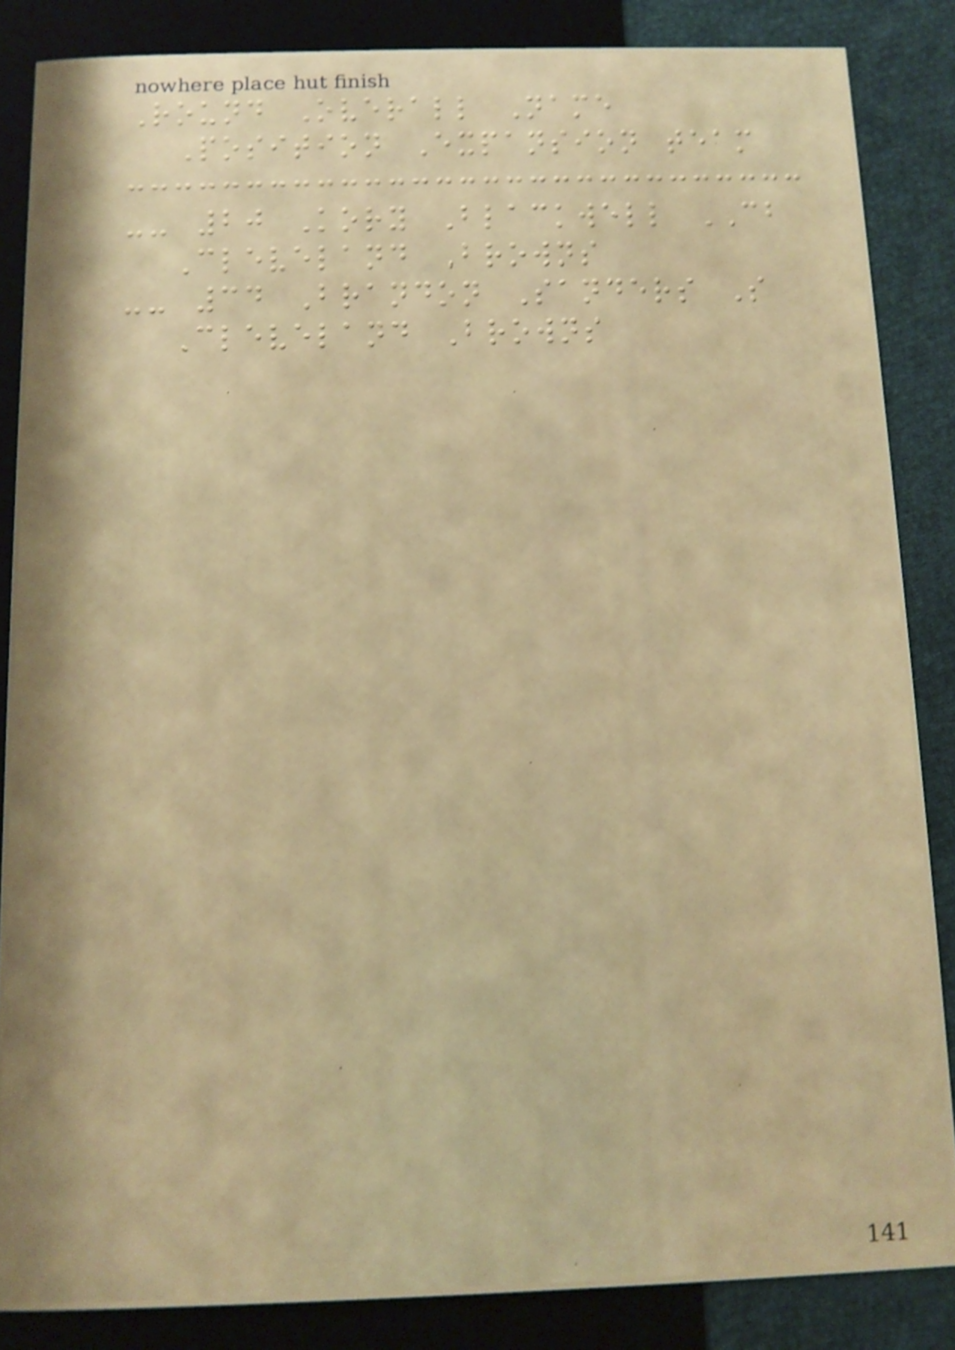Round Overall Name
Position Expansion team
-- 20 Kory Blackwell CB
Cleveland Browns
-- 34 Brandon Sanders S
Cleveland Browns
